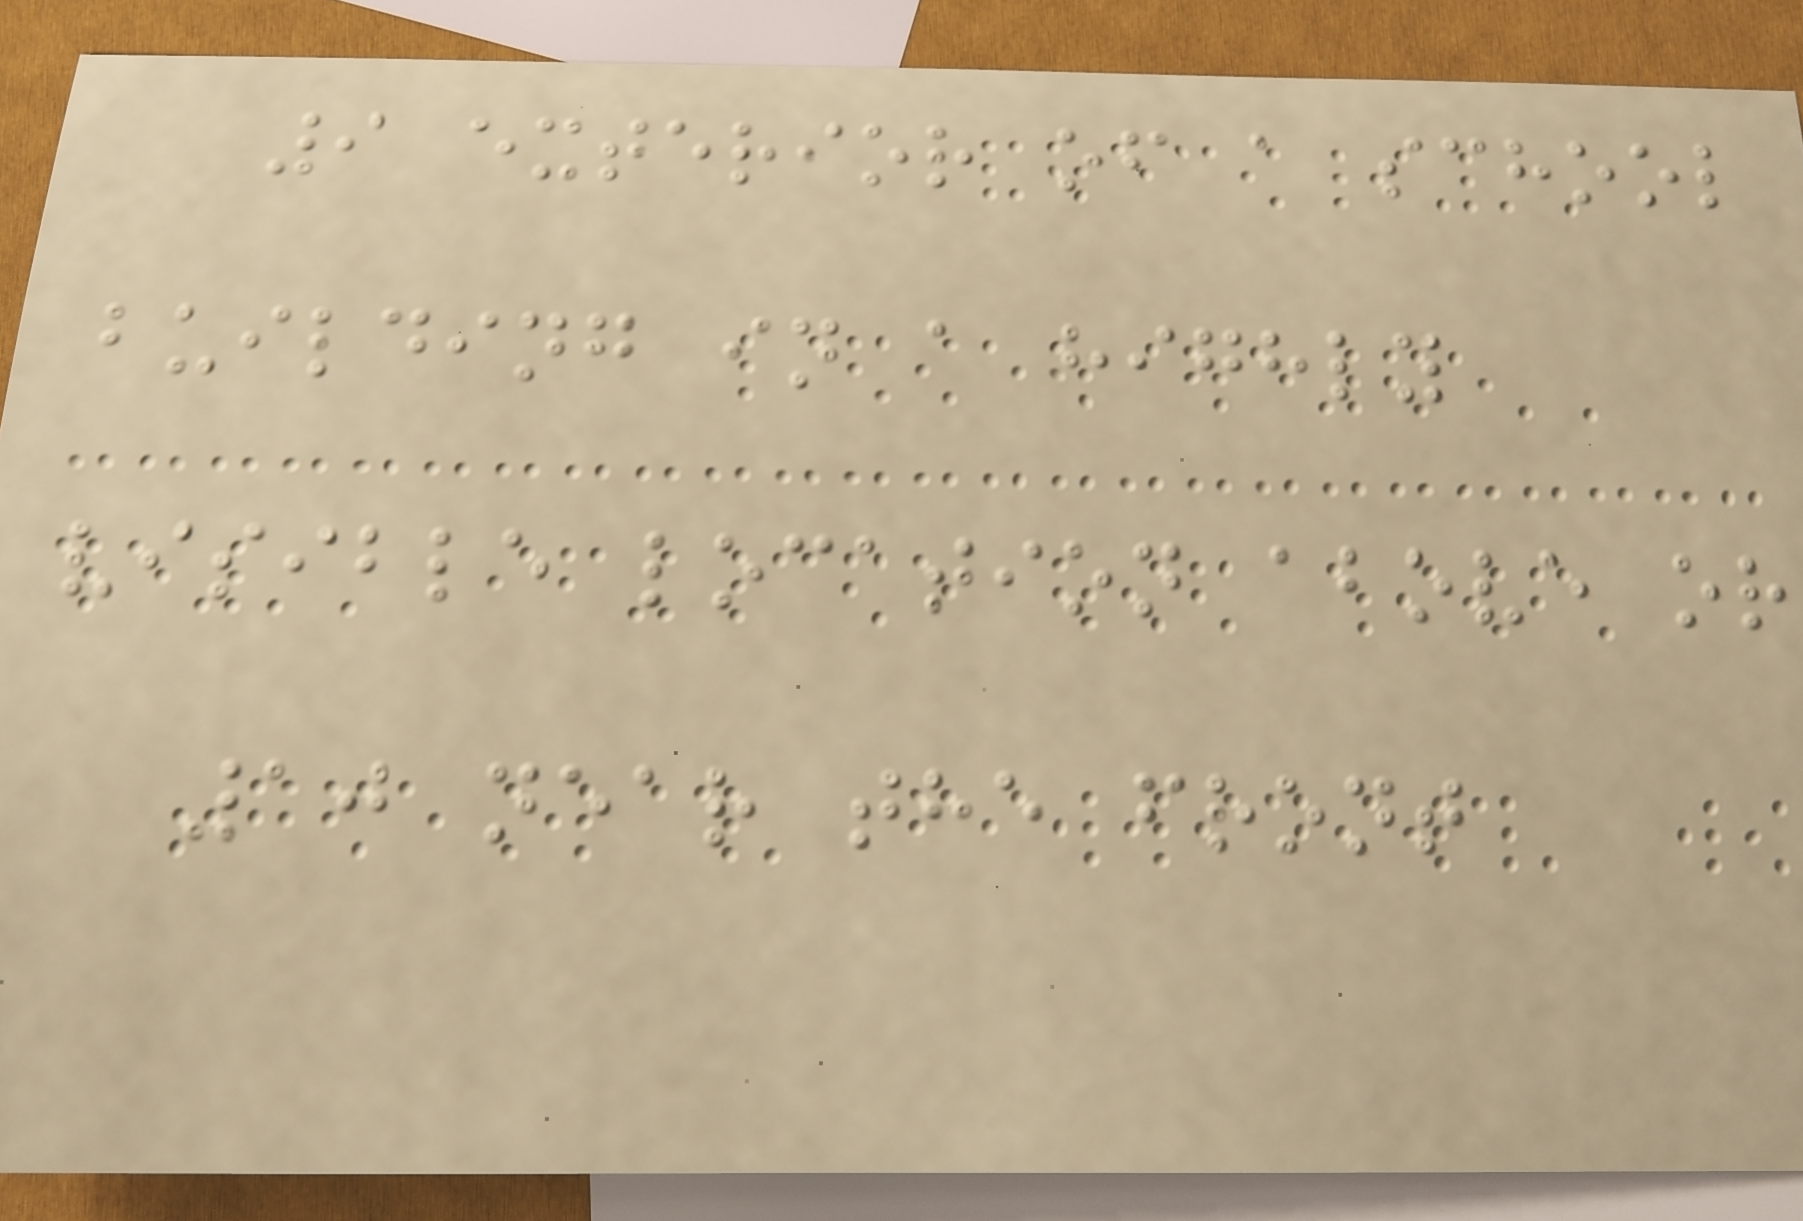9 exterior of a school
building in a highly
visible location above or
10 near the front
